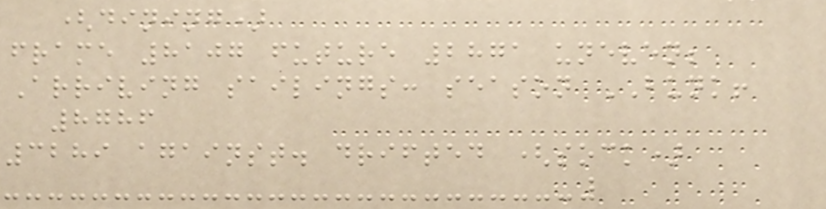(dining)
frame 8107 future 2871 uneven;
Arriving sailings: season BUNK!
8786
3289 against. drifted (sock)
